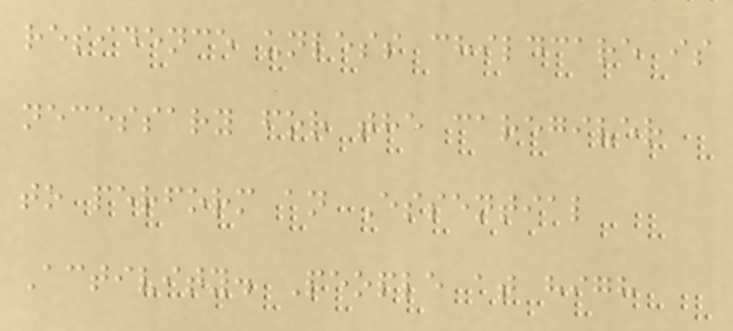residence unless childcare is
necessary for the caregiver
to perform an Essential
Activity. People at high
